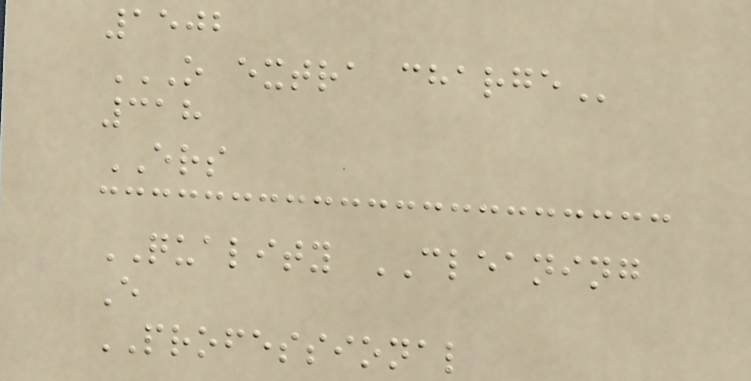1502
O EXTRA CHARGE
318
ERS
QUALITY CLEANING
E
PROFESSIONAL
